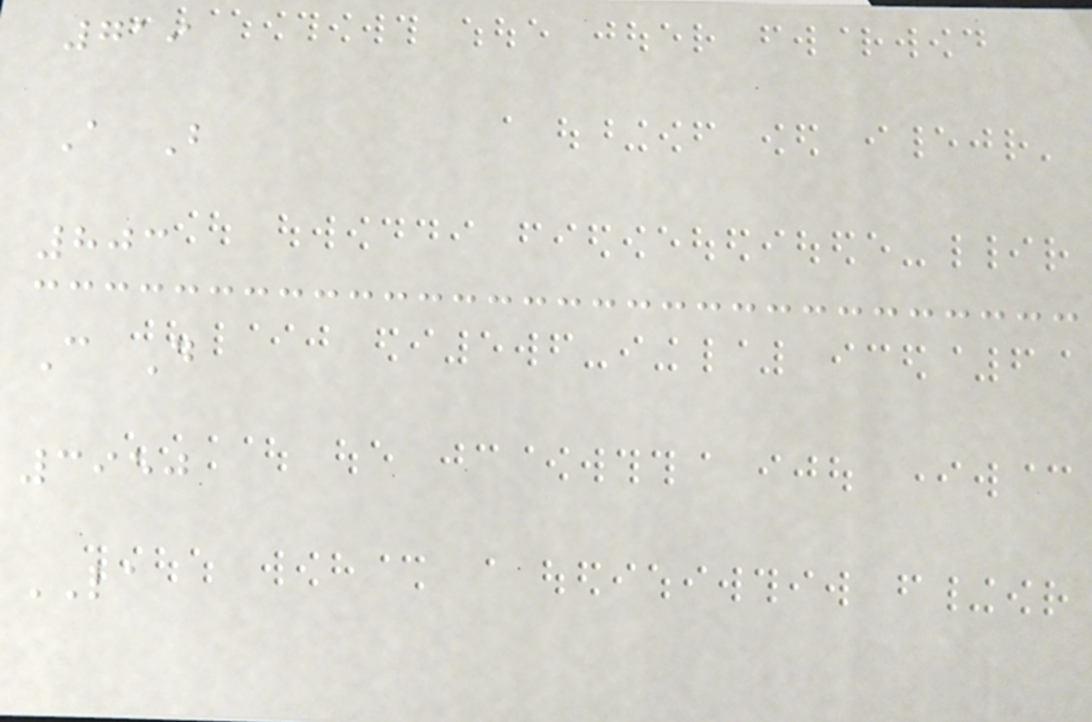719
A B
803
C D
3950
LA
